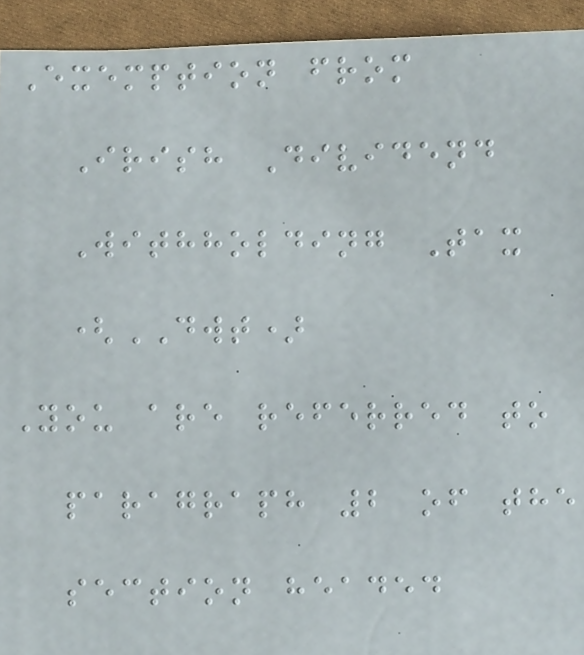Exemption from
Irish Dividend
Withholding Tax
(DWT)
You are referred to
paragraph 2 of the
section headed
